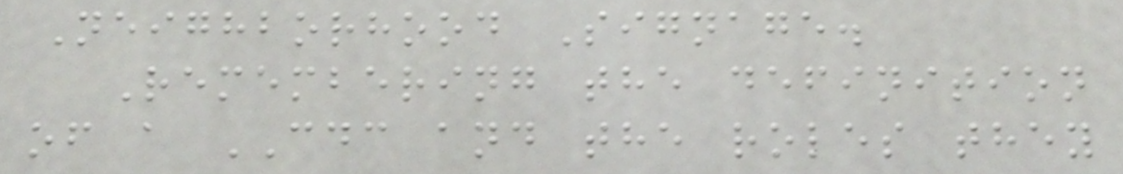Neighborhood Signage.
Remembering the definition
of a CDC and the roles they
